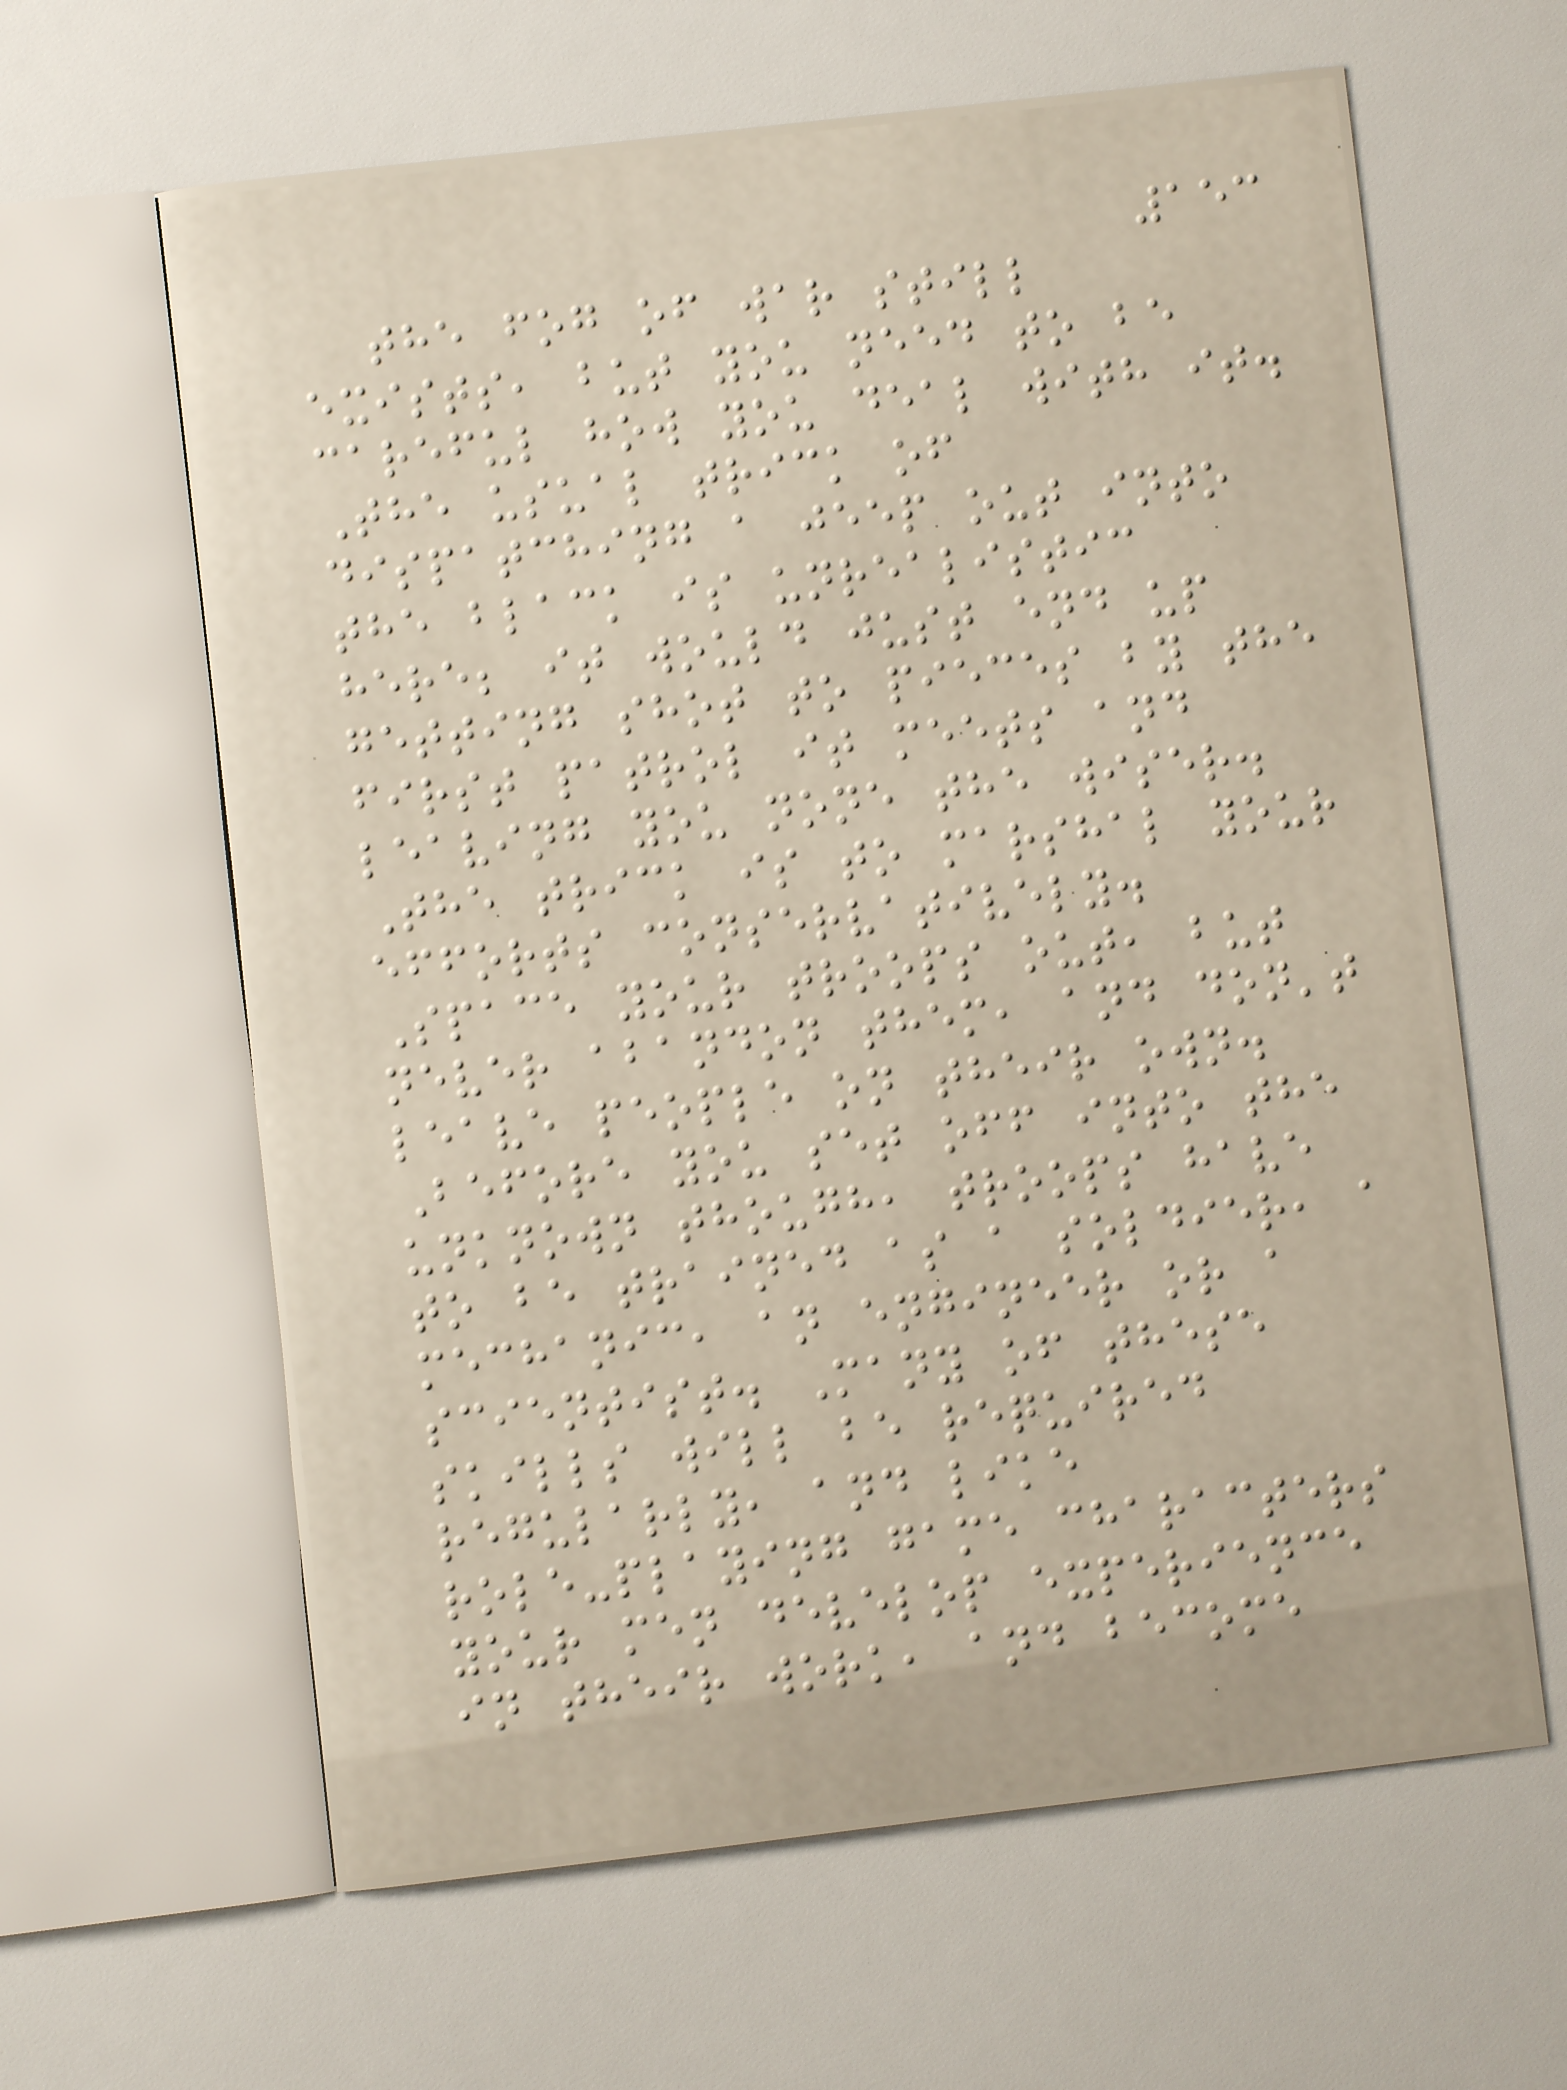153
the fog of war still
exists, but you need to be
careful how you deal with it.
The usual trick of
dispatching a jeep out into
the black is unrealistic
here; it would just end up
getting shot to pieces by the
first patrol it meets and
leaving you none the wiser.
The trick is to marshal your
efforts conservatively.
Space your troops out, but
never abandon them, and don't
leave people on their own.
Before you set off into the
unknown though, troops have
to be trained as a soldier, a
mechanic, an engineer or a
scientist. Many of these
skills will be required
regularly, and like
role-playing game characters
your men develop experience
in their work, and become
